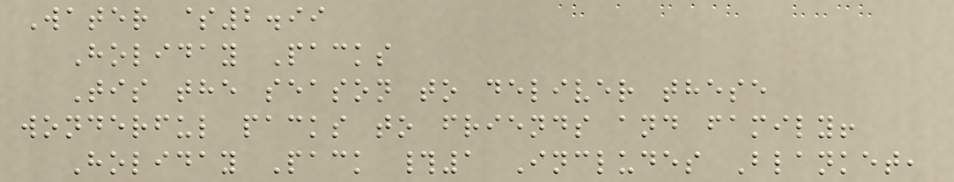Water $2.99
Holiday Packs
Tis the season to deliver these
wonderful packs to friends and family!
Holiday Pack #1 Includes Blanket,
